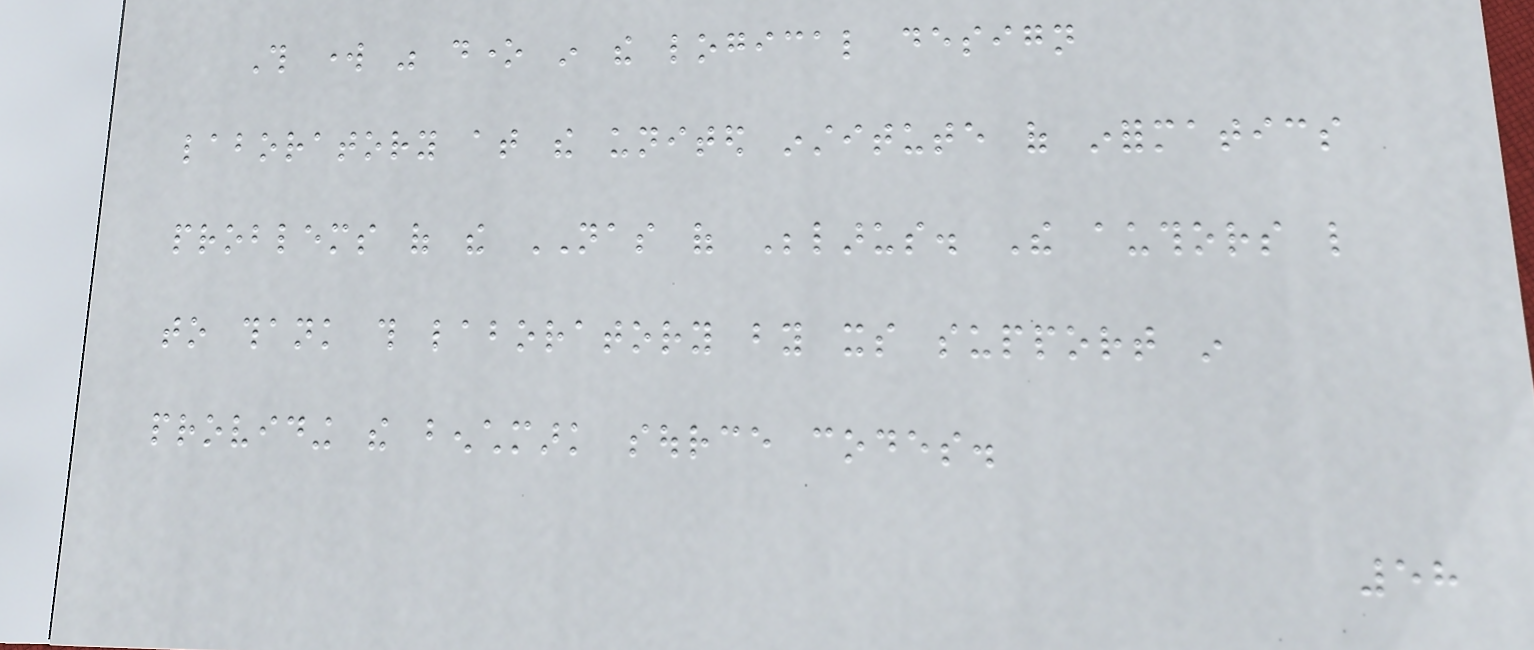This work was done in the logical design
laboratory at the united institute of informatics
problems of the NAS of Belarus. The authors like
to thank this laboratory by its support in
providing the benchmark source codes.
58
